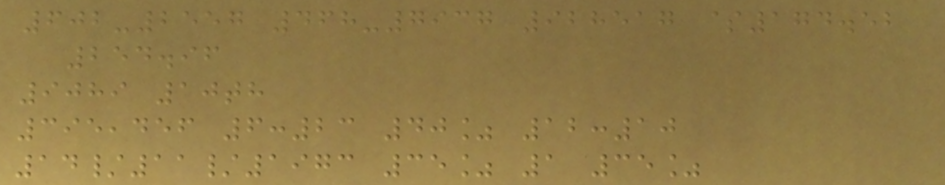602-2557 468-7937 928517 $174.52
254.96
9089 10th
395,456 6:23 40% 12:10
14/11/1973 35% 1 35%
